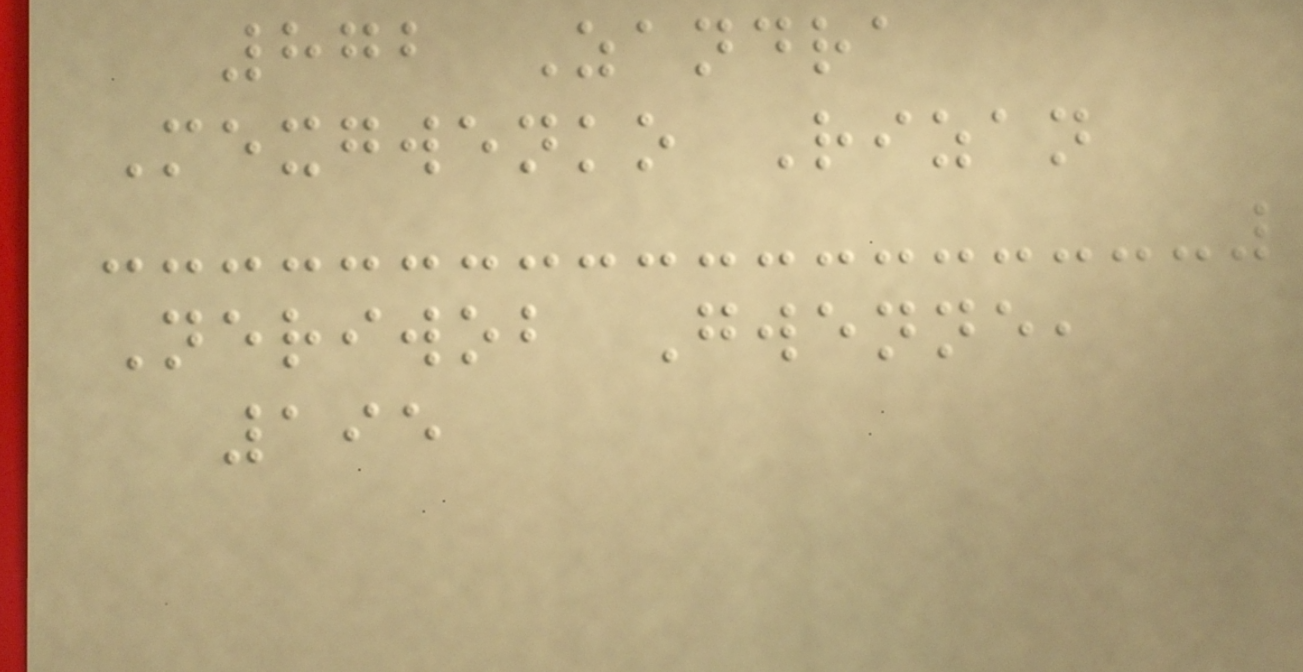872 Zandra
Mexgwenko Rizan
Neriwob Gwenne,
195
